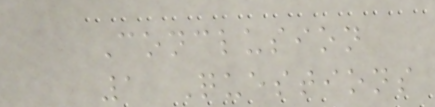Conclusion
1 Questions
